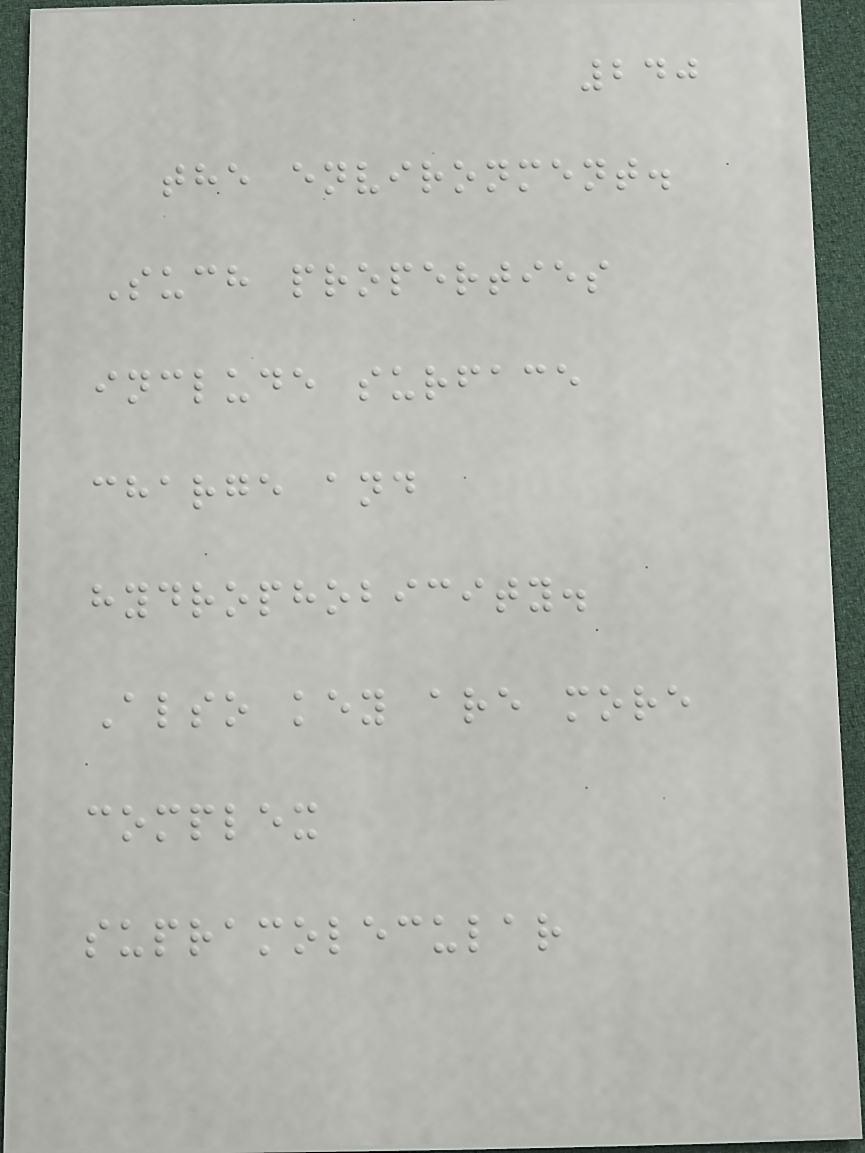240
the environment.
Such properties
include surface
charge and
hydrophobicity.
Also key are more
complex
supramolecular
